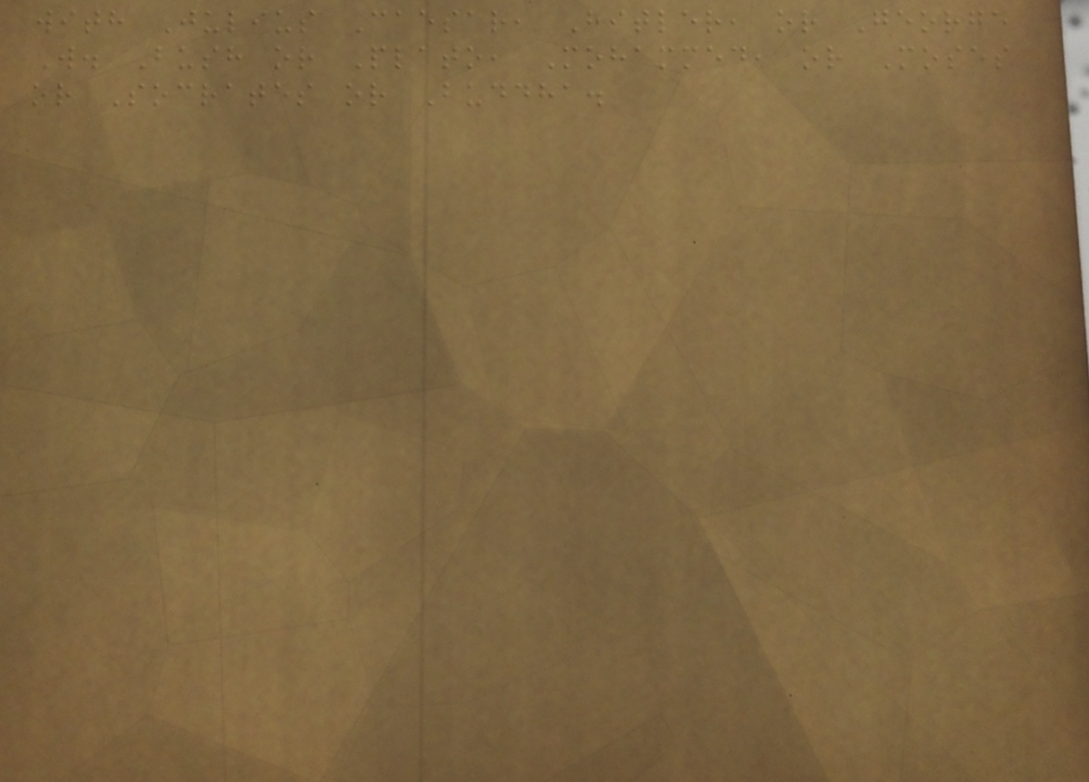with Julius Caesar, Hitler, or George
W. Bush or Plato, Mohammed, or Moses
or Socrates or Buddha.
